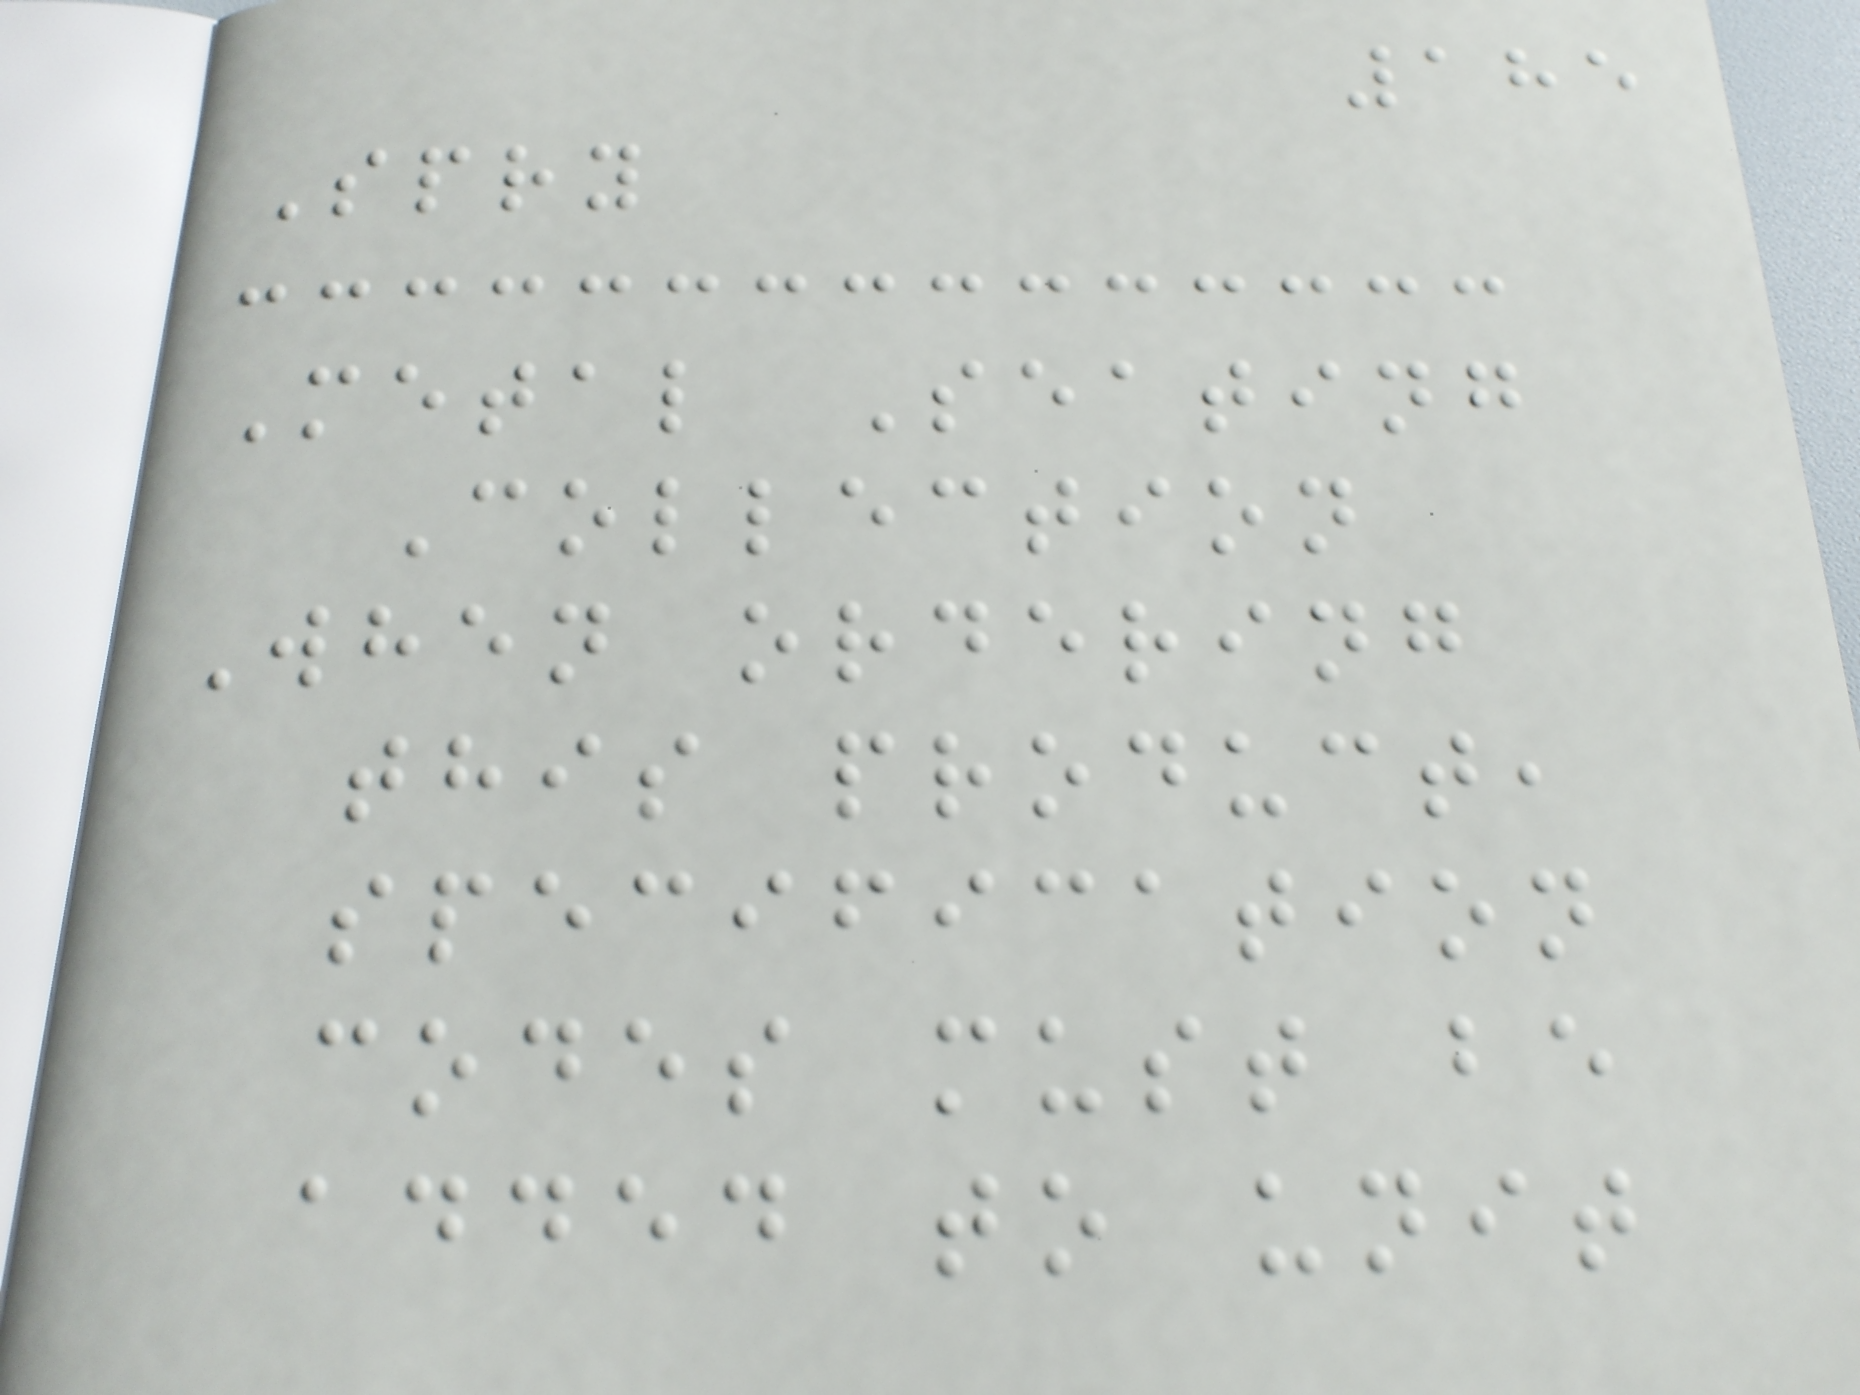185
Spry
Metal Seating
Collection
When ordering
this product,
specification
codes must be
added to unit
